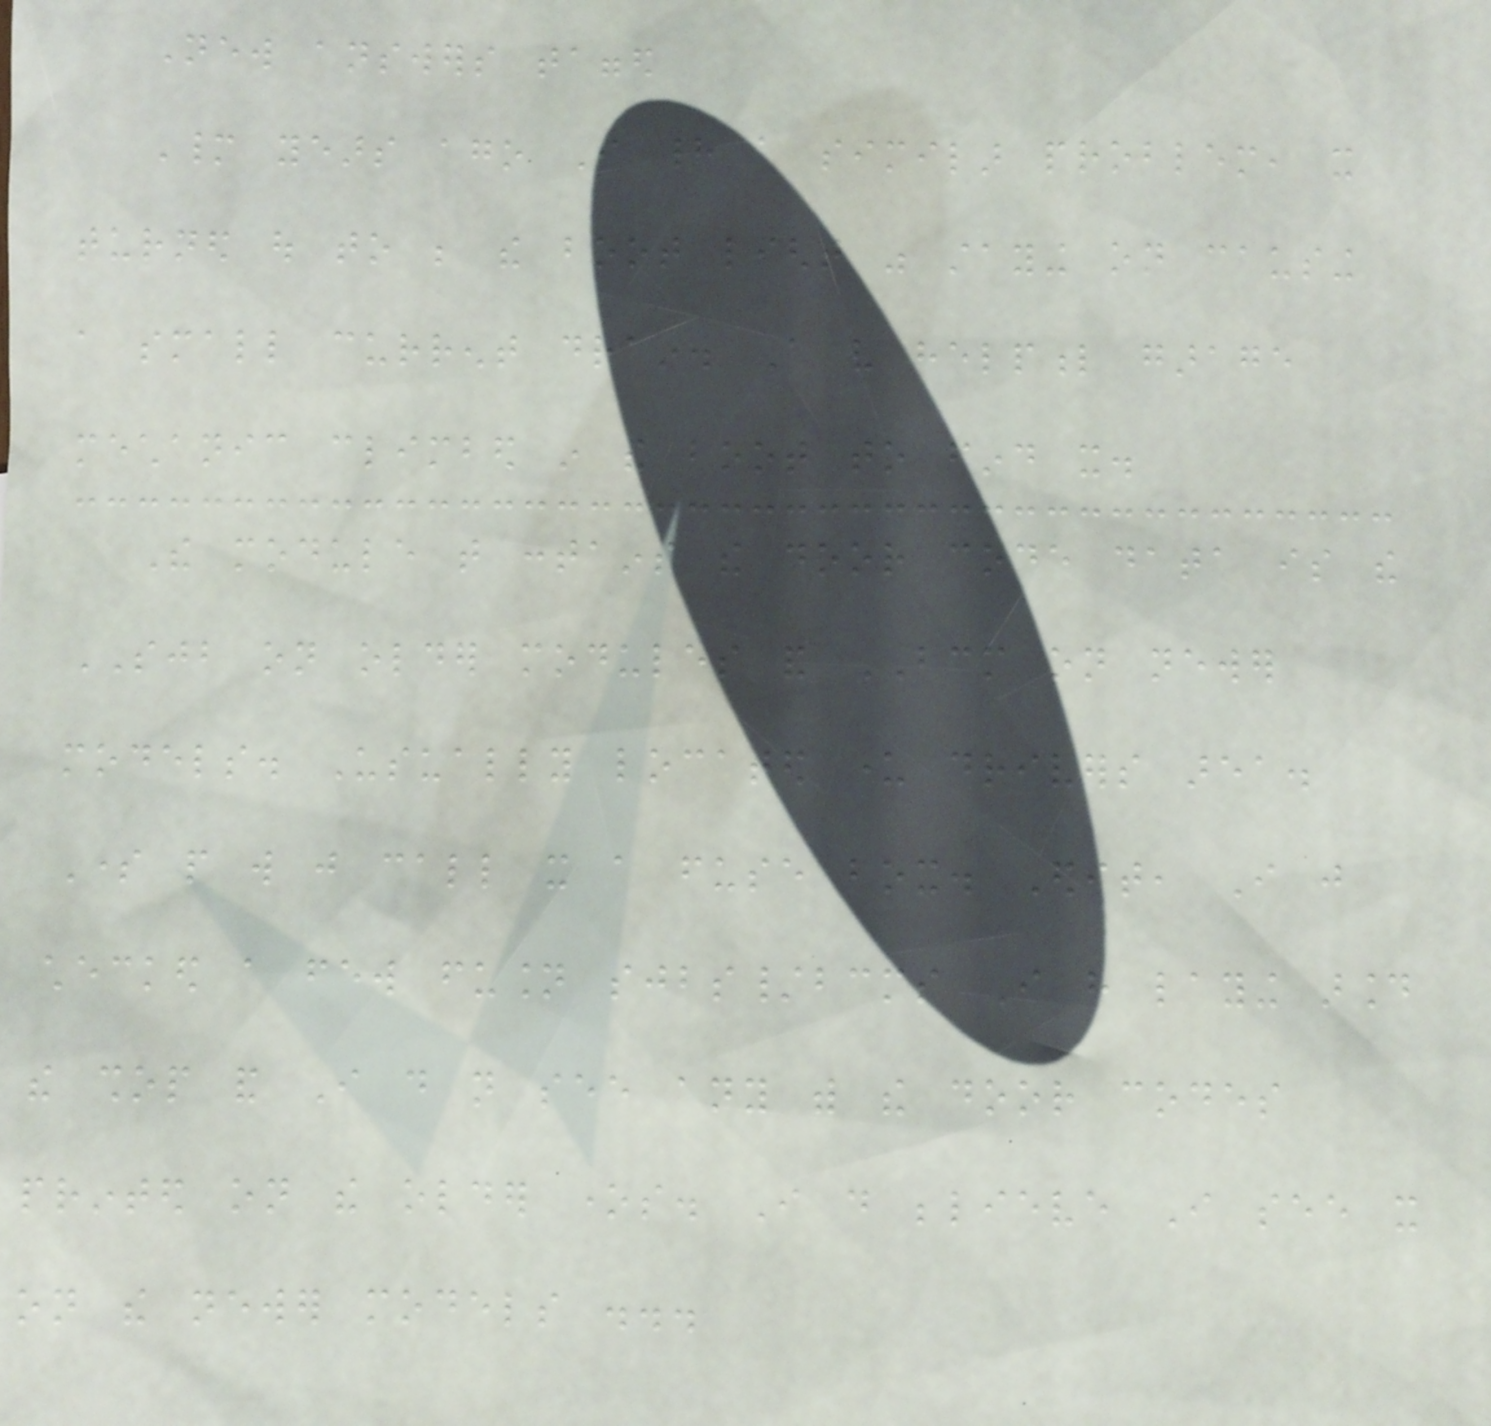New answers tagged
Many years ago I had a similar problem, it
turned out to be the boot light was staying on causing
a small current drain. A very helpful garage
mechanic climbed in the boot to find it.
The module that contains the door code data is the
SJB on older modules and BCM on newer
models. Usually located under drivers area.
Some people will just call it a fuse box. Edit, I just
checked a few fusion sjbs/bcms I have laying around
the shop and I do not see any with the door codes
printed on the older ones. I do believe I see it
on the newer models ...
